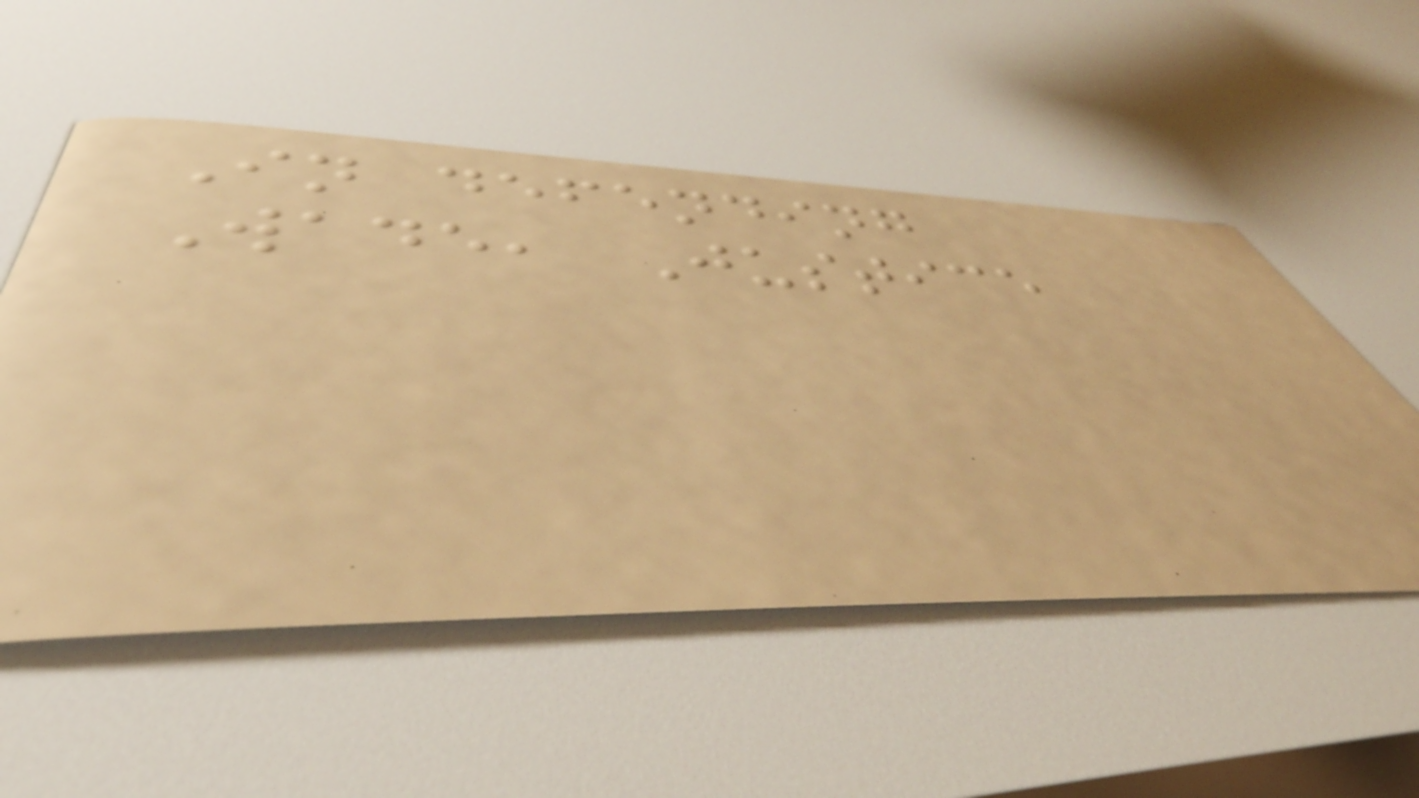In defending
Wade, Justice
